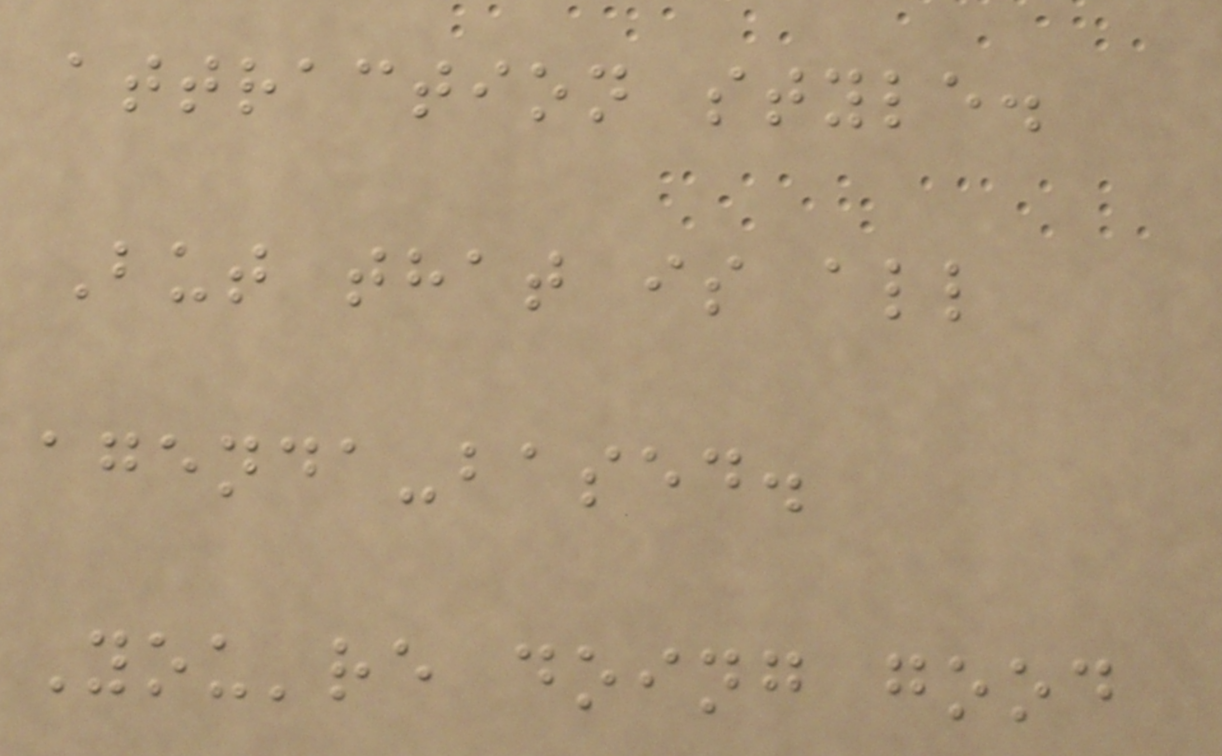attraction style.
But that is all
agenda-based.
You're doing good
